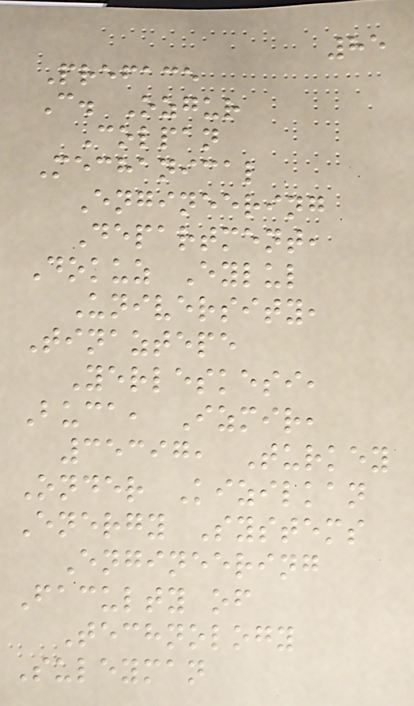85
Preface
C. Ozgur
Colpan
Mechanical
Engineering
Department,
Dokuz Eylul
University,
Tinaztepe
Yerleskesi,
Buca, Izmir,
35397, Turkey
Onder Kizilkan
Energy Systems
Engineering
Faculty of
Technology
Suleyman
